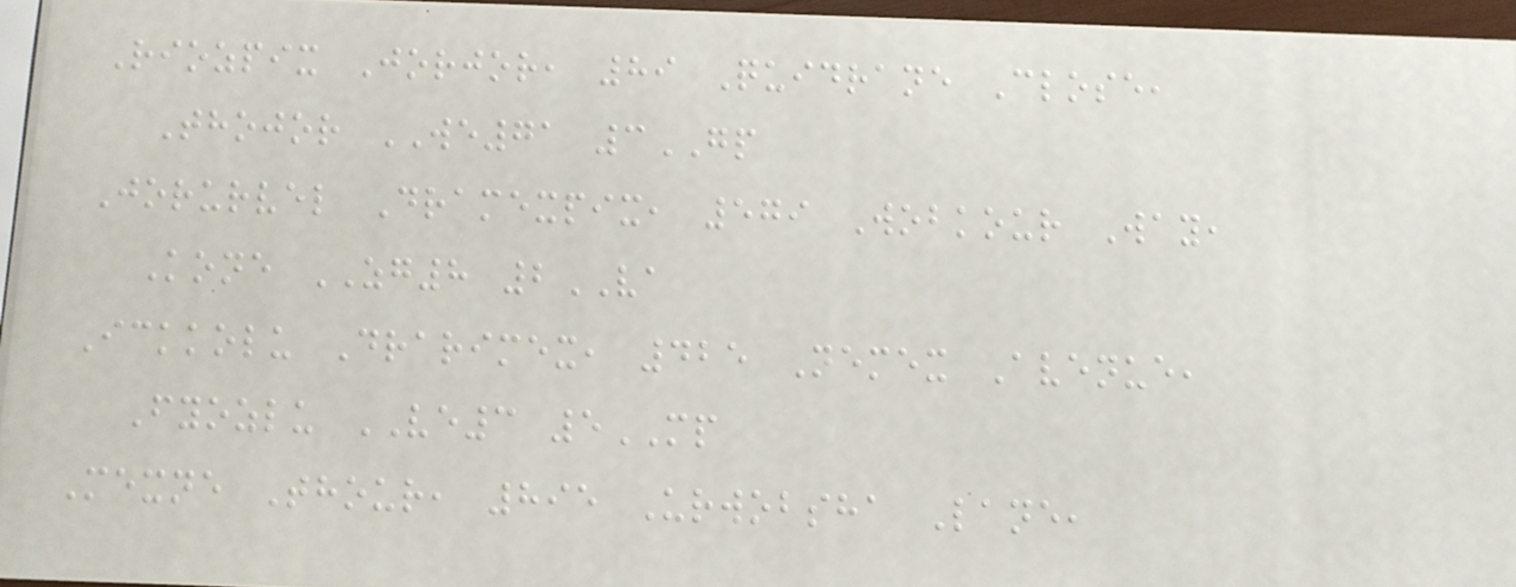Riozpix Jorjor, 89 Quidrane Close,
Thojor WE71 3GP
Jorurvel Dramexpix, 579 Wobkour Way,
Kone ZG8 2VA
Ickkolu Drarimex, 425 Nemex Avenue,
Fyozlu VE3 5MP
Mexne Thour, 895 Urwobsha Lane,
